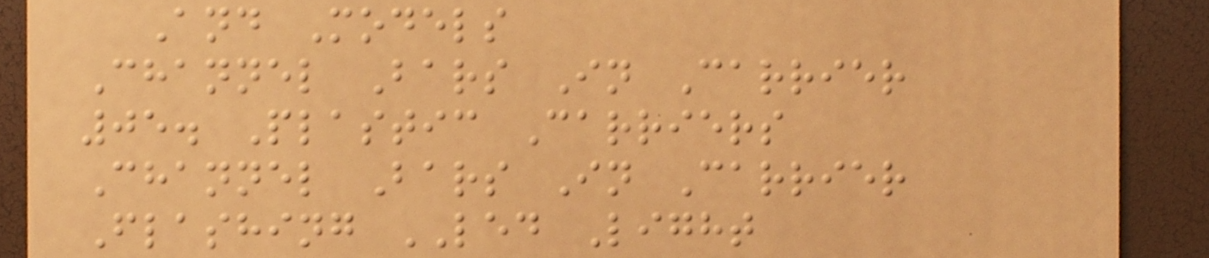And Models
Channel Bars In Carrier
05. Plastic Carriers
Channel Bars In Carrier
Flashing LED Light
